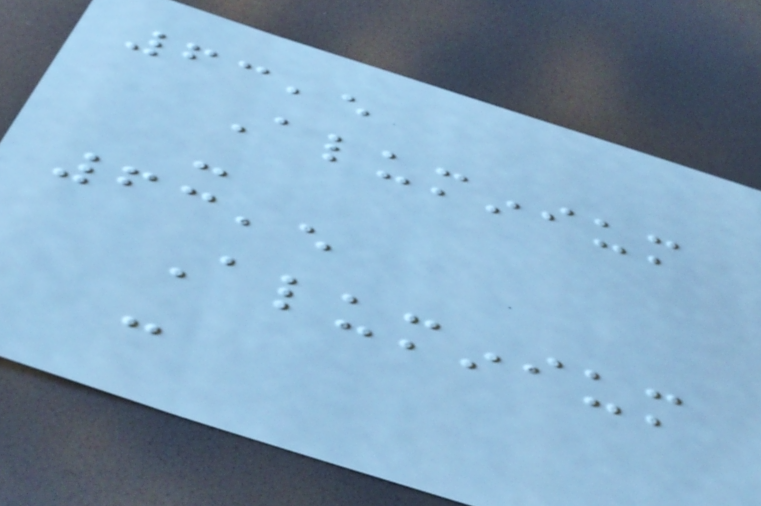63,5
Aluminium
-
63,5
Aluminium
-
